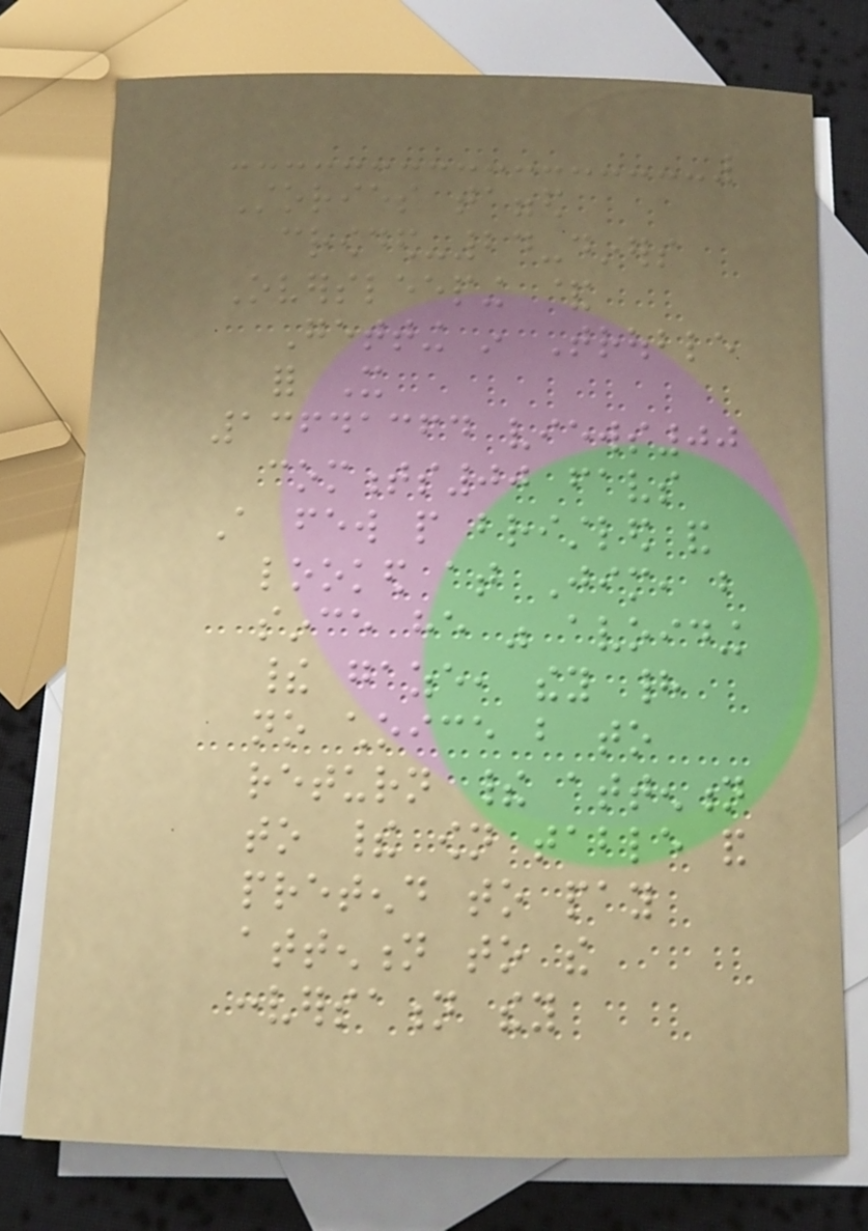Stories tagged
crowded-24-diners
Oversleeping &
Getting in Trouble
for It
13641364 views00
comments00 favs
A few people bristled and
looked at Jim, but
since he was avoiding
their gaze, they had
no choice but to
return their attention
to their own table and
pretend to pay
attention to the
conversation they
